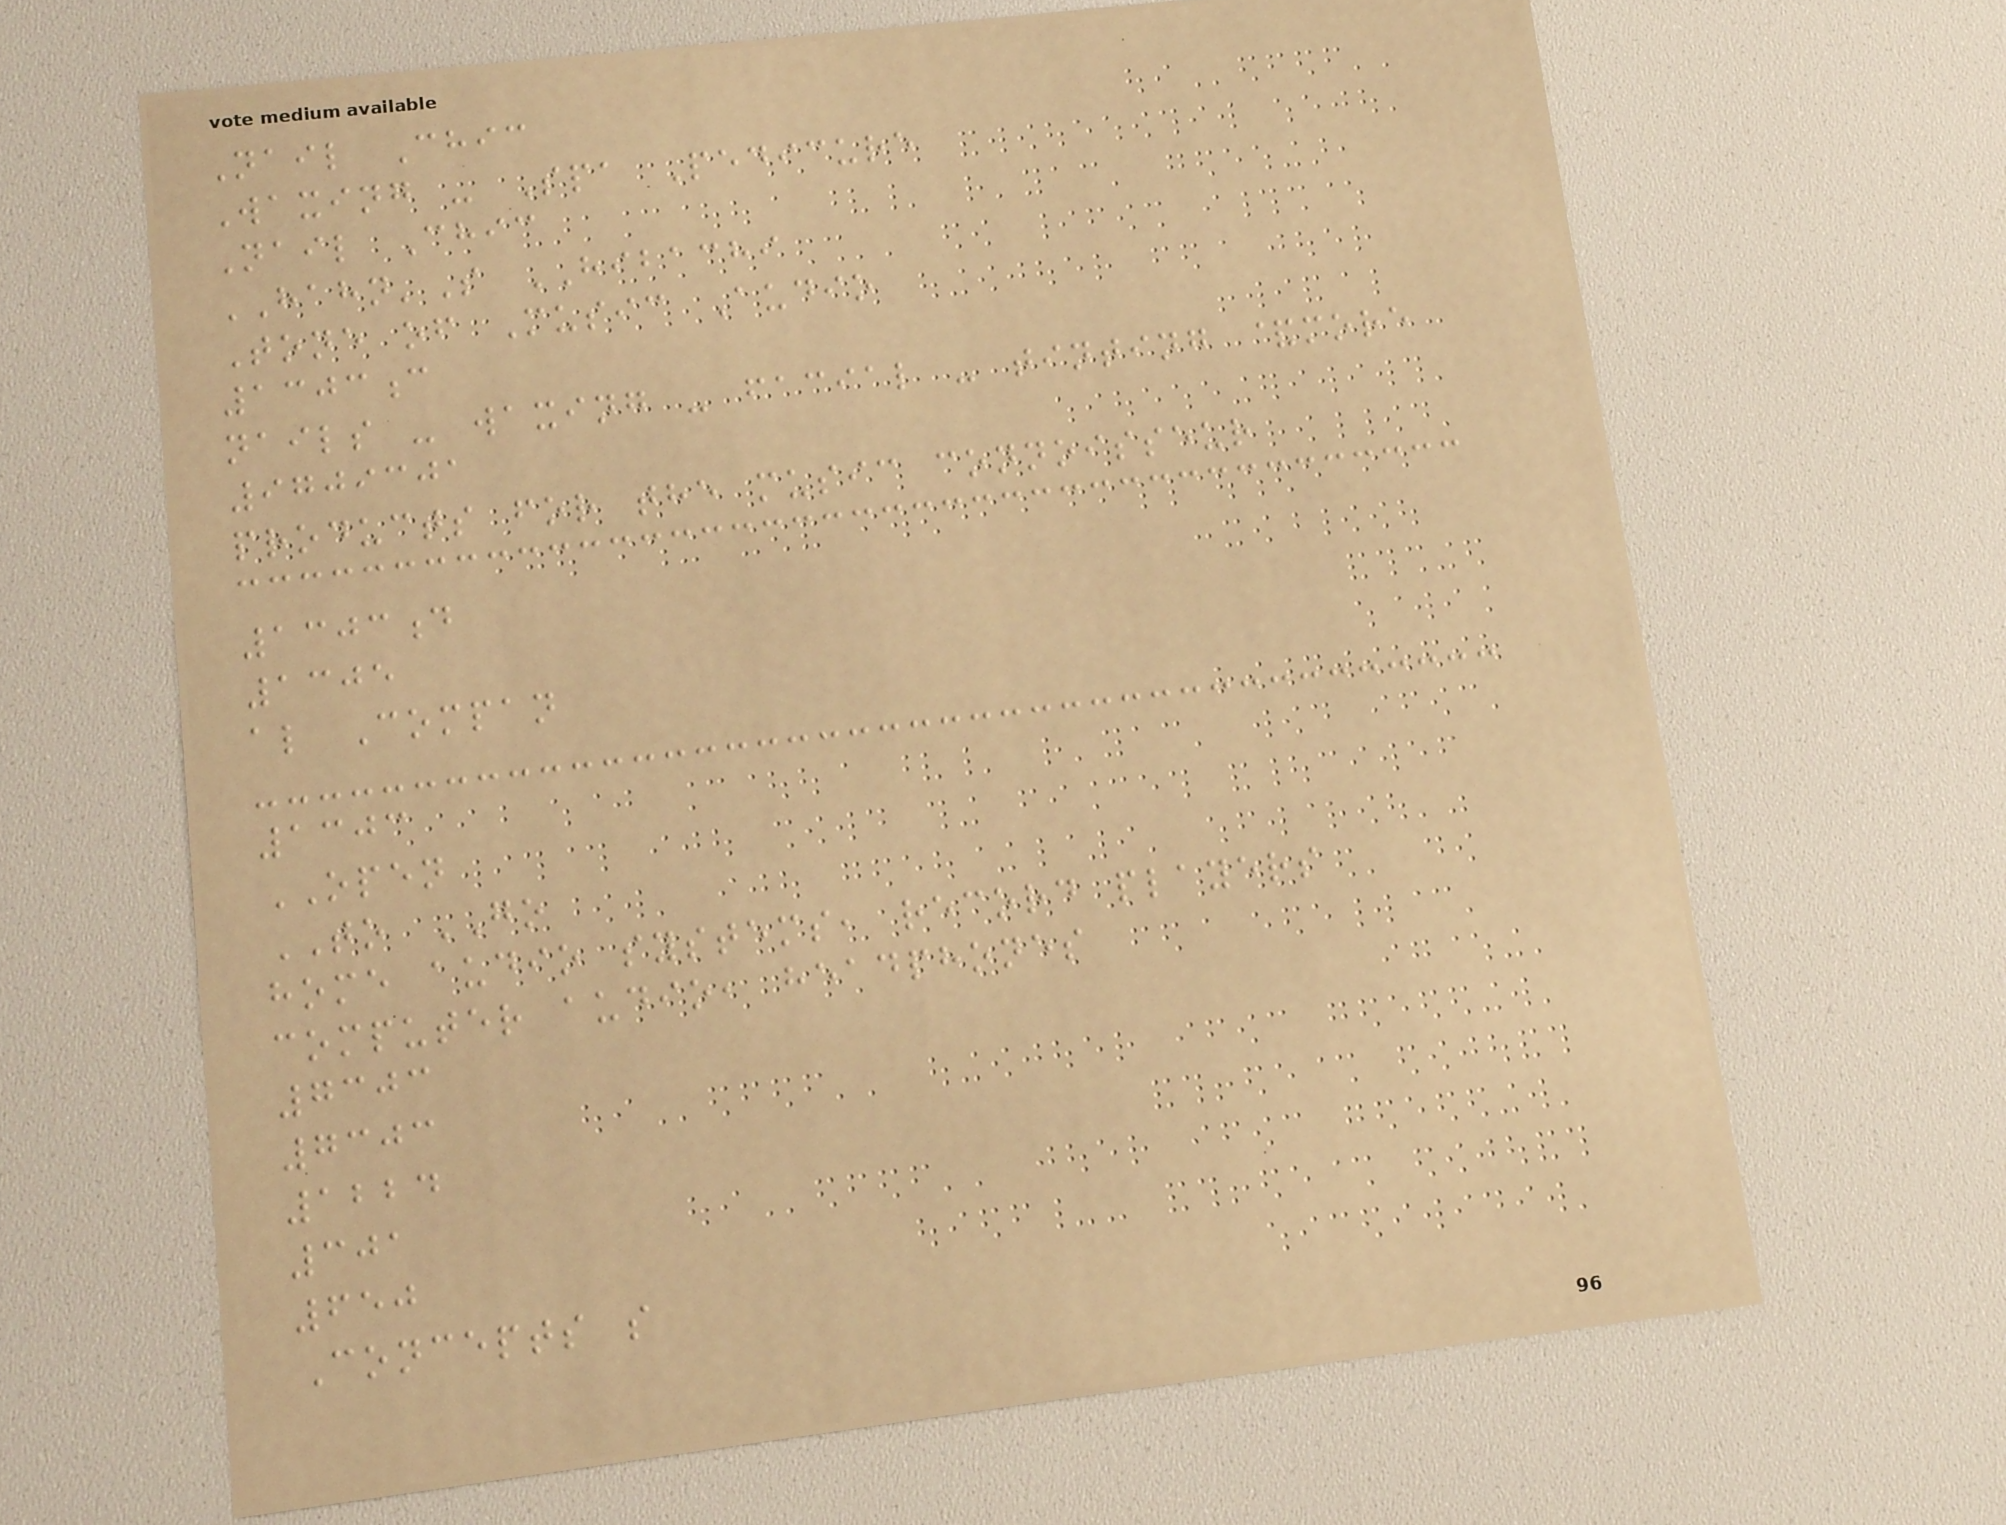Nail Chic
Waxing - Spa Pedicure
Nail Chic
HAHN'S HIBACHI
Tone of Music Audio
1303c
nails - waxing - facial - tinting &more
9709301
products for the music connoisseur
1303d
1305
al Compan
1303
OPEN
TO GO
home audio systems, record players
computer audio, headphones
7303
7303
1224
301
650
Concepts s
